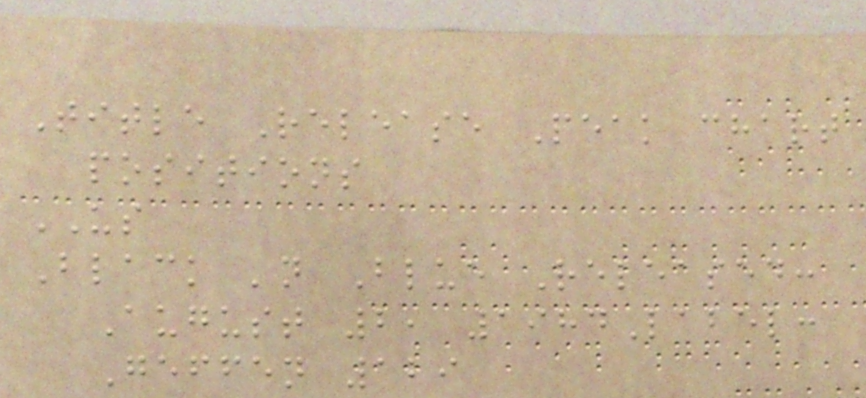Title Release Peak chart
positions
US
Black 'n Blue Released:
August 2, 1984Label:
Geffen 129
